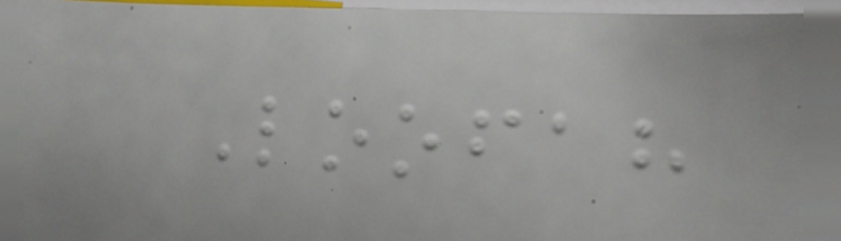Loofah
